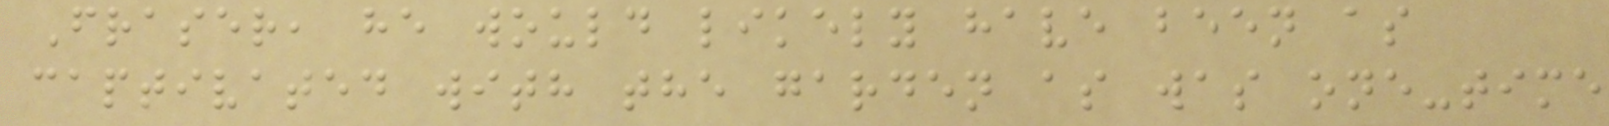Fraser, he would likely have been as
captivated with the garden as was one-time
